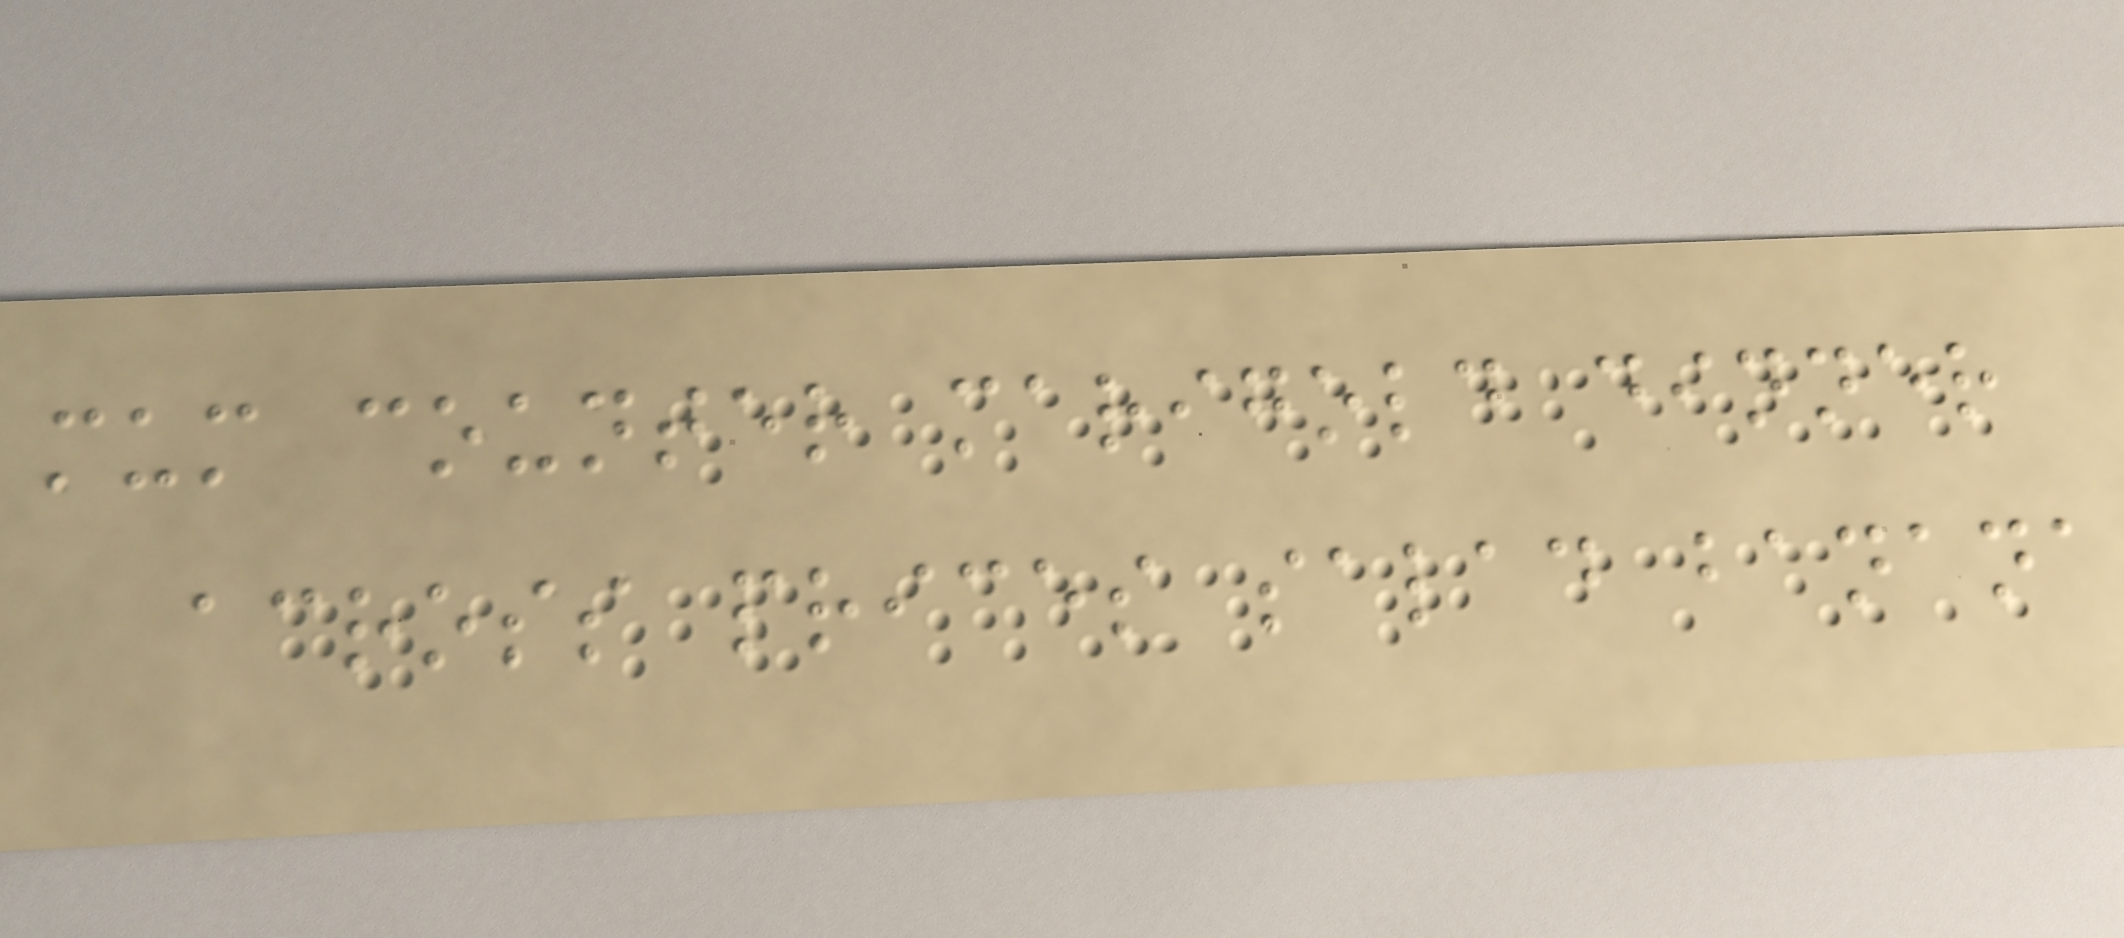mum counter marigold dinner
across prices salad banana
